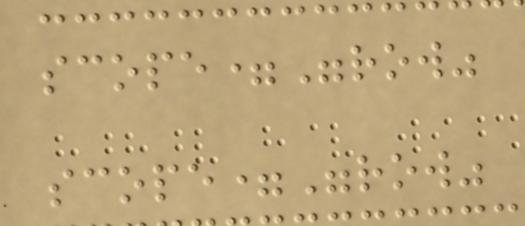scope="row"
scope="row"
